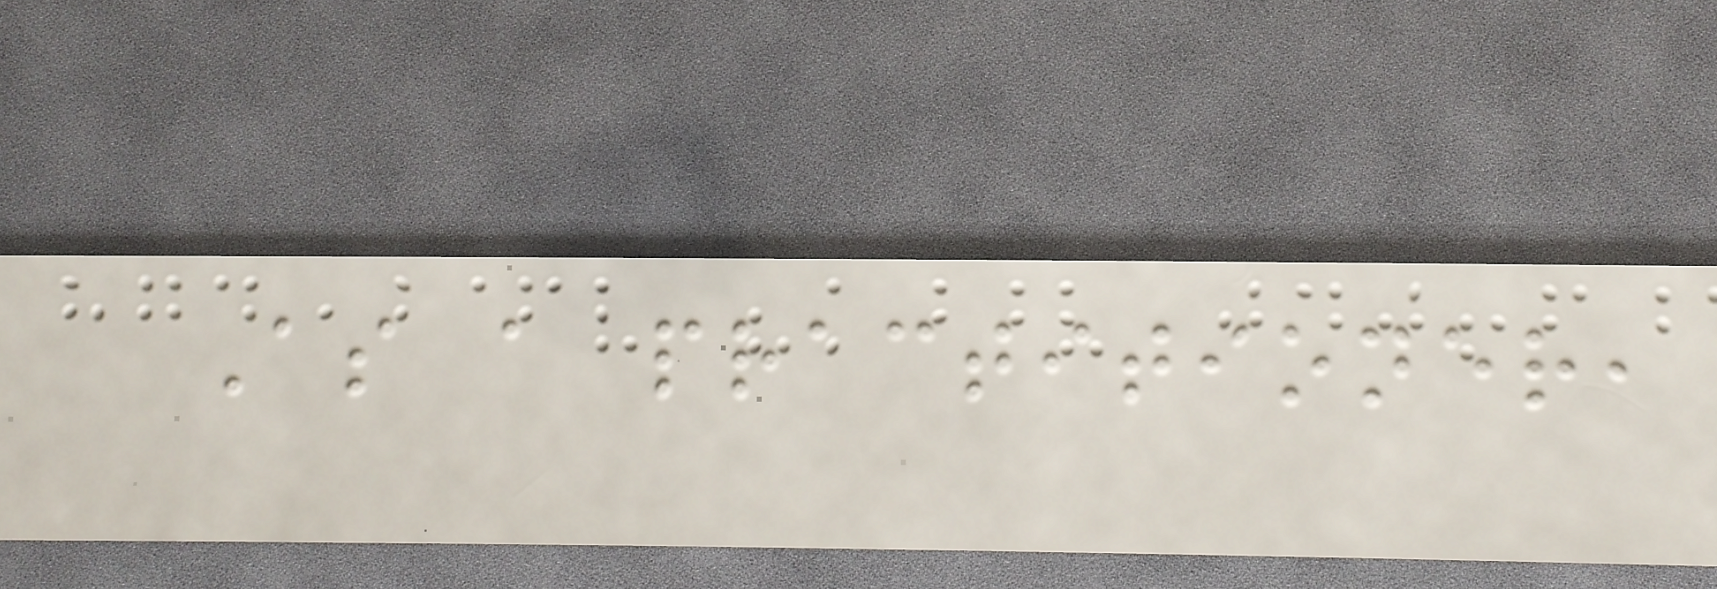As a practitioner,
